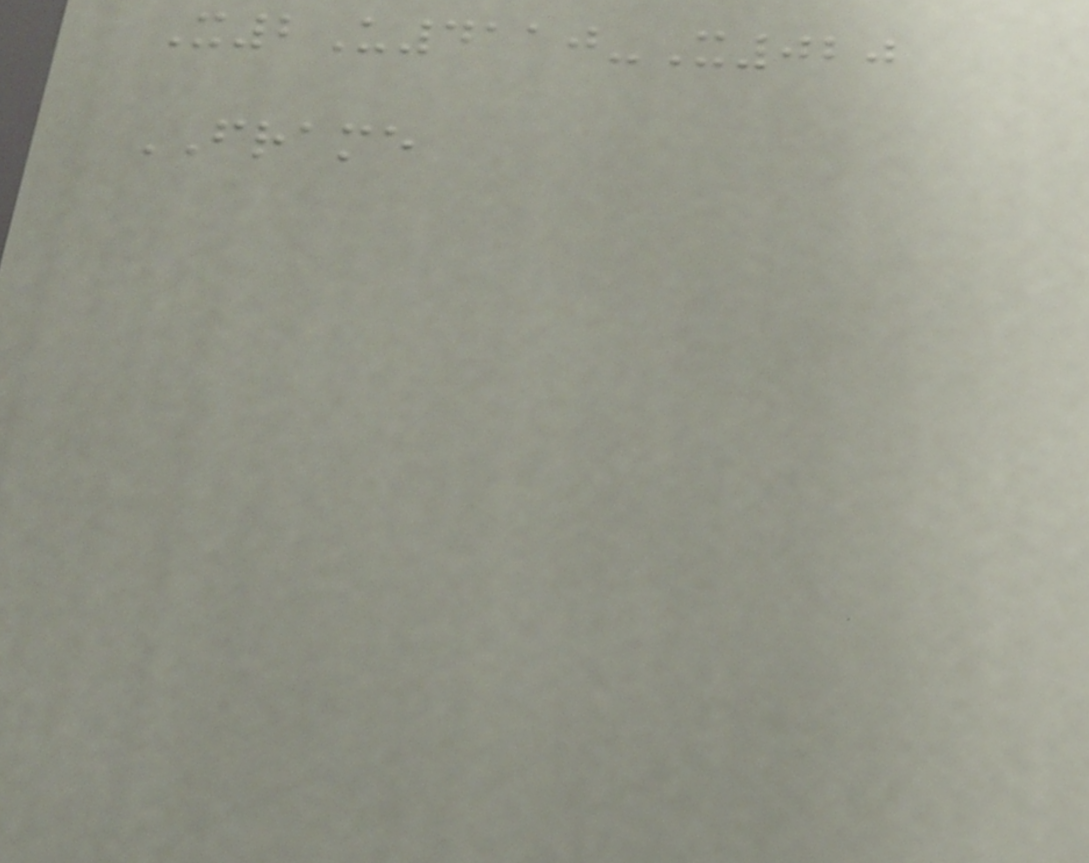X2U4110-X020
FRAME
